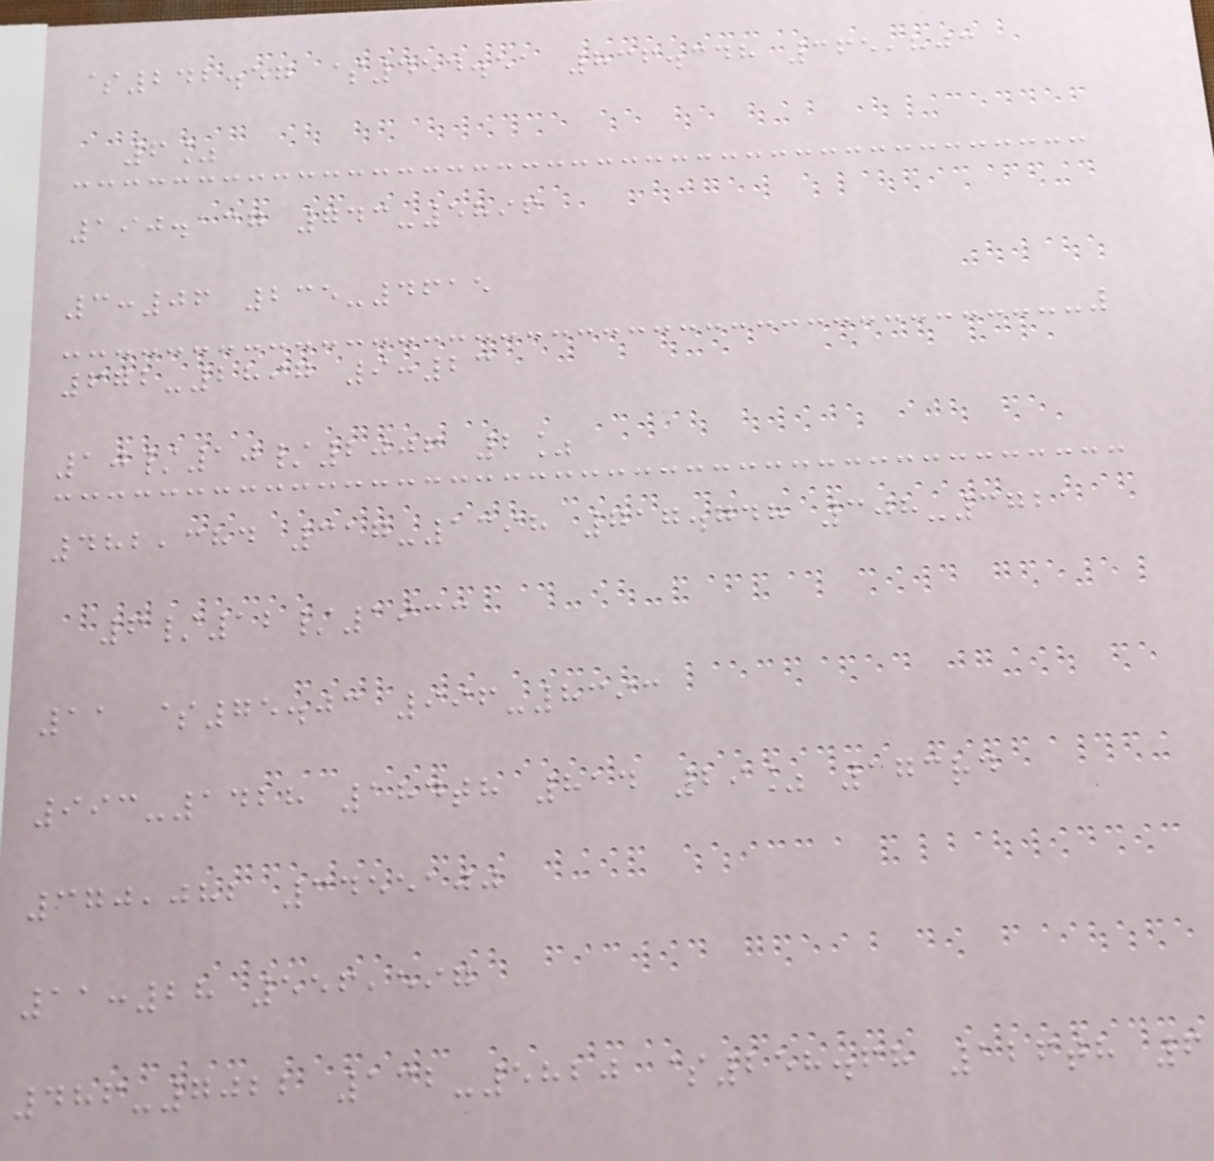$242.57 $454.51 836.348 365,803
6%
190.137 743-5896
3:06 235-4615
672-2897 9:23
10/10/2006 2%
482,384 317-1398 717.748 308-3721
6/12/1933
11 $75.03 996-8393
993-1428 184th 814 29% 173rd
370,082 3455100
11:28 556,597
486-7022 132-5820 $258.68 126th 6
